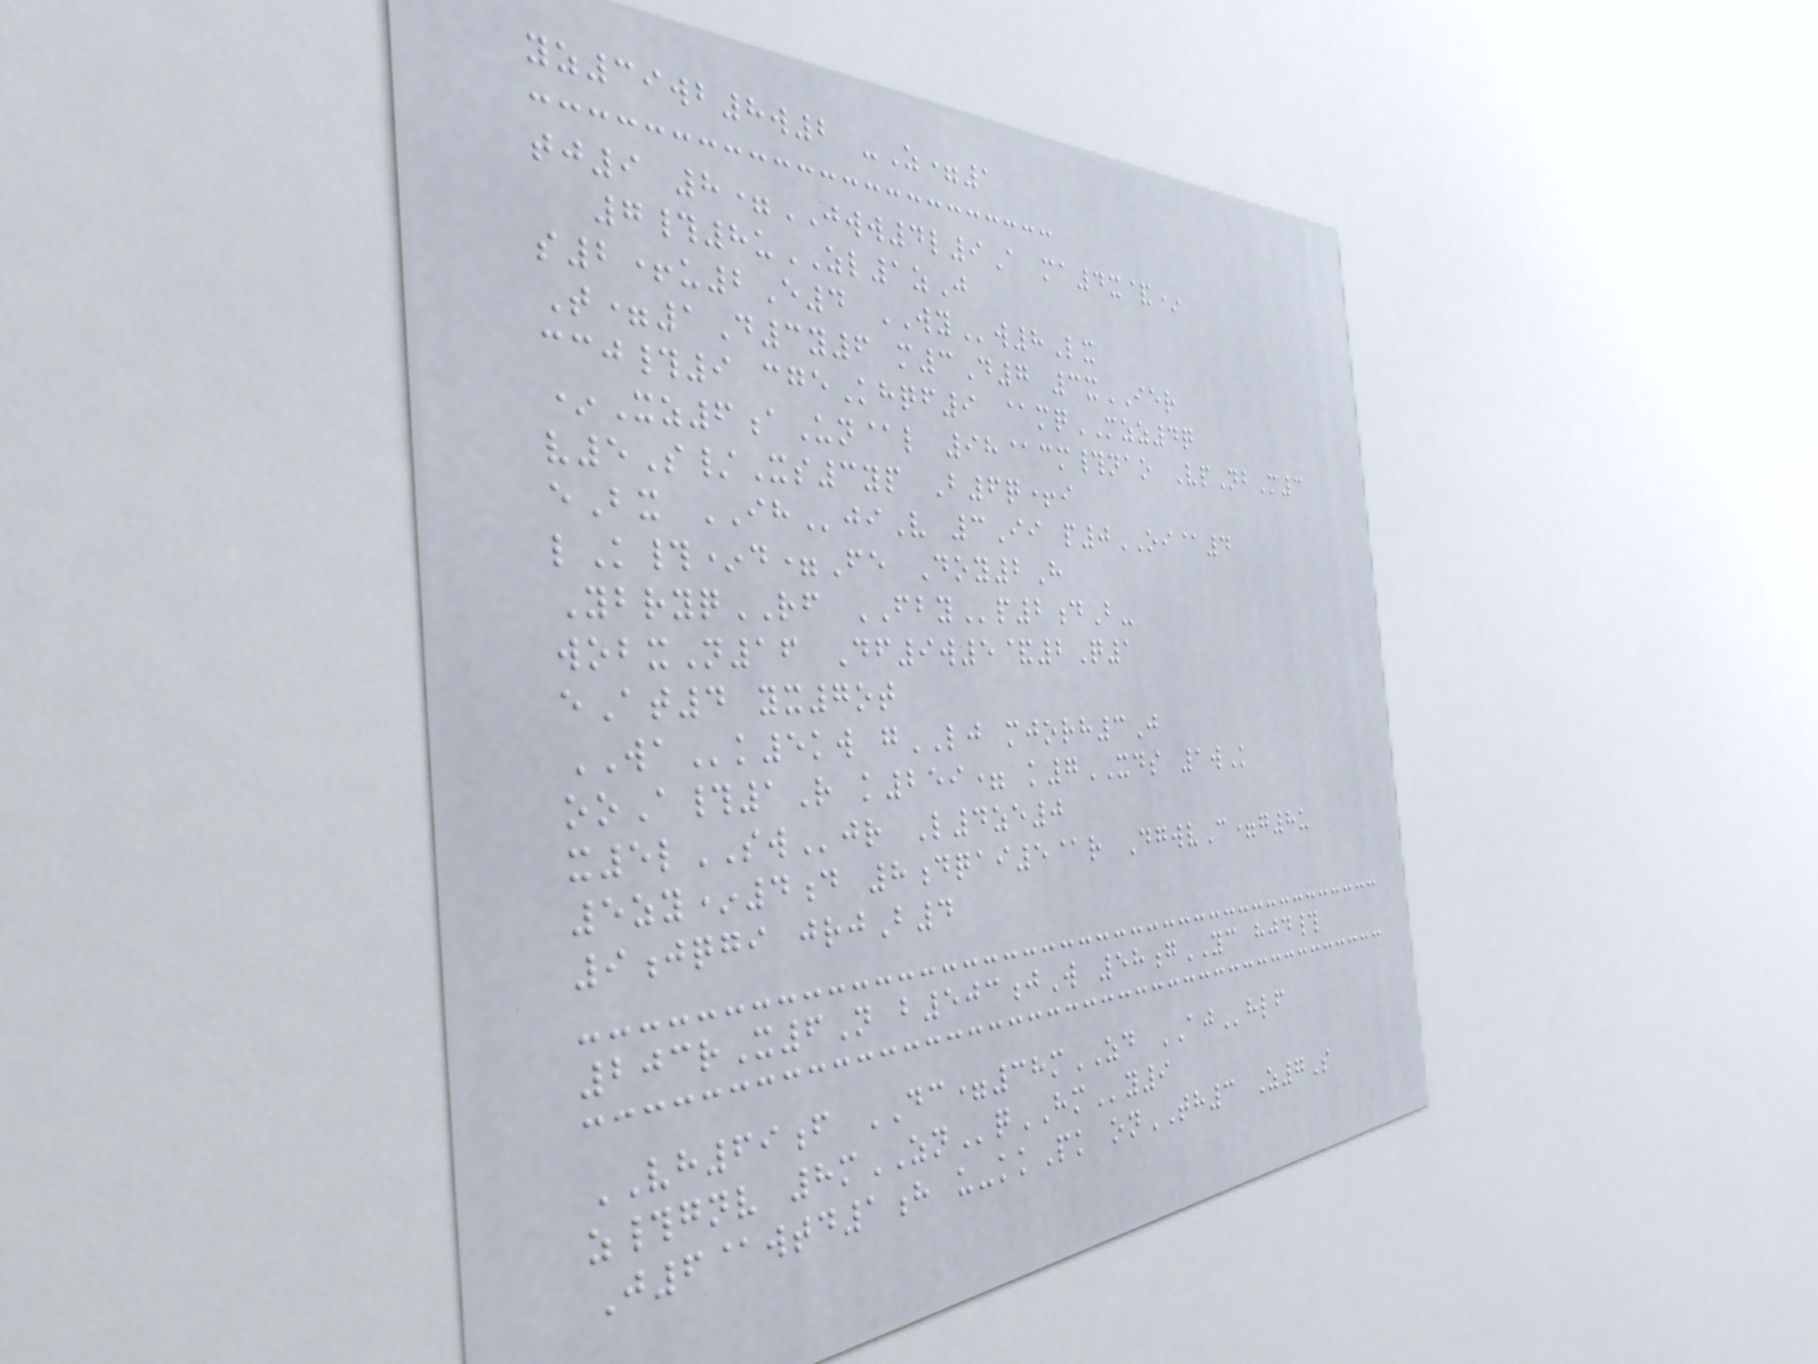yz39wb8w2 -Z=1
tj9 8=JWW4l9A ma4x&*
7#8uZL1zJ
s2+u2E4 WYw8Lx
T=1D3y6 m3D7 3xIER
ccj#9 cgeKhqf9 @mqMZZ4q
*Xz6aUn@l 98@cm#nao VpNbM3
v5S/Xs3yp B6q+i
eBx IHjiV 3Ii p0OI@4
lK#*d=Fe Doy2H
YbryqRF FBYp2dB-
wobxN16 Df9w5&2Q1
eAt4 yx7ot
WAk5kw gLJ mjorh3J
ooA#1R k259= k7XDS 1wK
x5lSWjr L4ze0
5zy*4d 8dqai5@r DgwvC=g8u
9jqgi jrjB4
203rX6N b503jW 58gYC hjd#
VH69f DC=38mZD AJhlf
z#gnv 8mZNqHMy9
J6@wtd1h u-kkPk onTH3 Z7S
